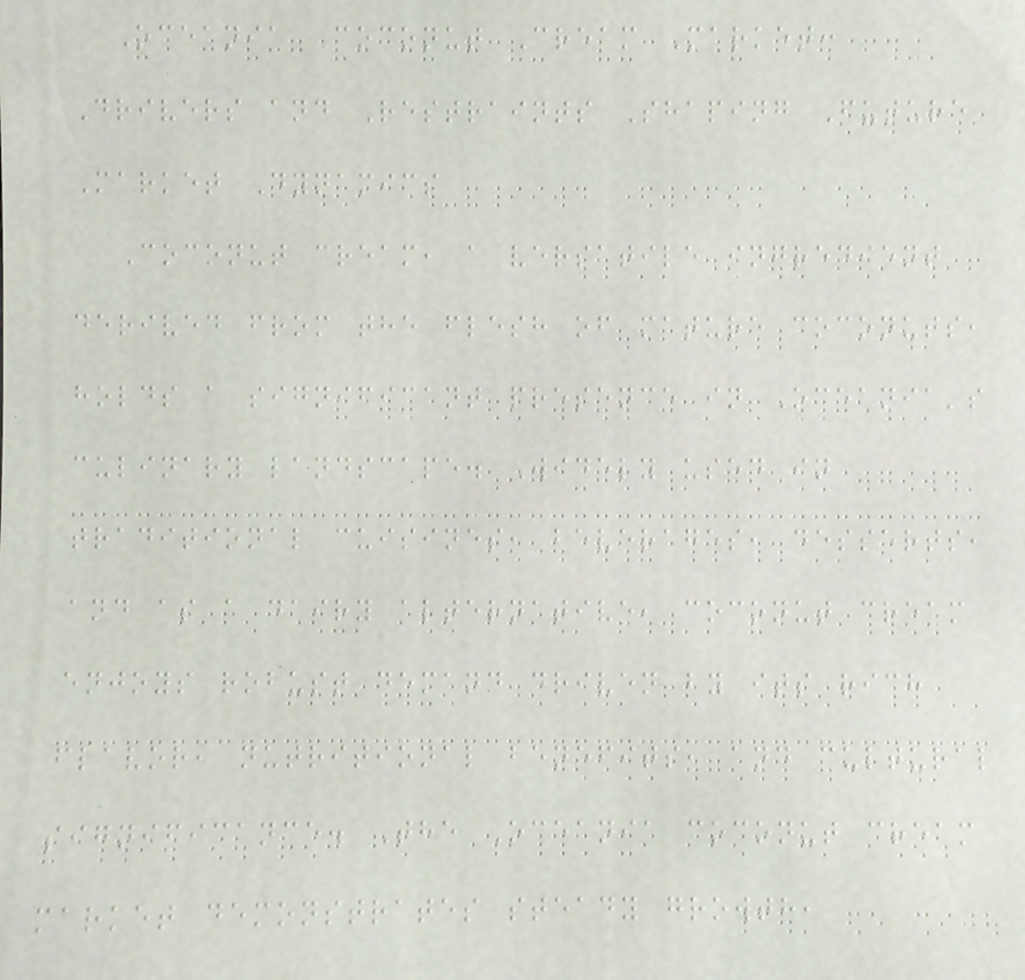Oceania Coconut Cream Market:
Drivers and Restraints Shaping Future
Market Dynamics
Coconut cream, a versatile ingredient
derived from the flesh of mature coconuts,
holds a significant presence in Oceania's
culinary landscape. Widely used in
traditional cuisines, beverages, desserts,
and as a dairy alternative, coconut cream
enjoys robust demand driven by its rich
flavor, nutritional benefits, and cultural
significance. The Oceania coconut cream
market demonstrates steady growth,
